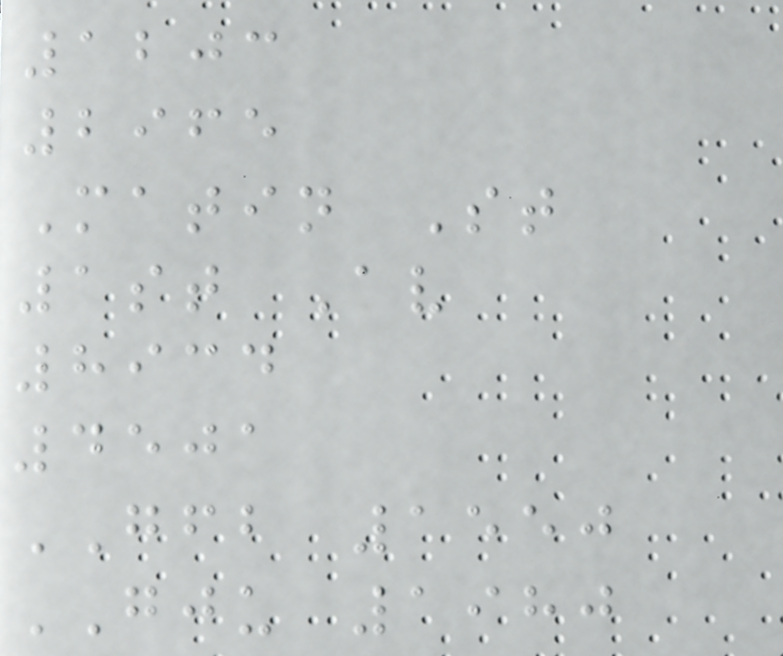1203
2965
Matin St
1st Av
8934
4501
GFB 1550
GJU 1980
